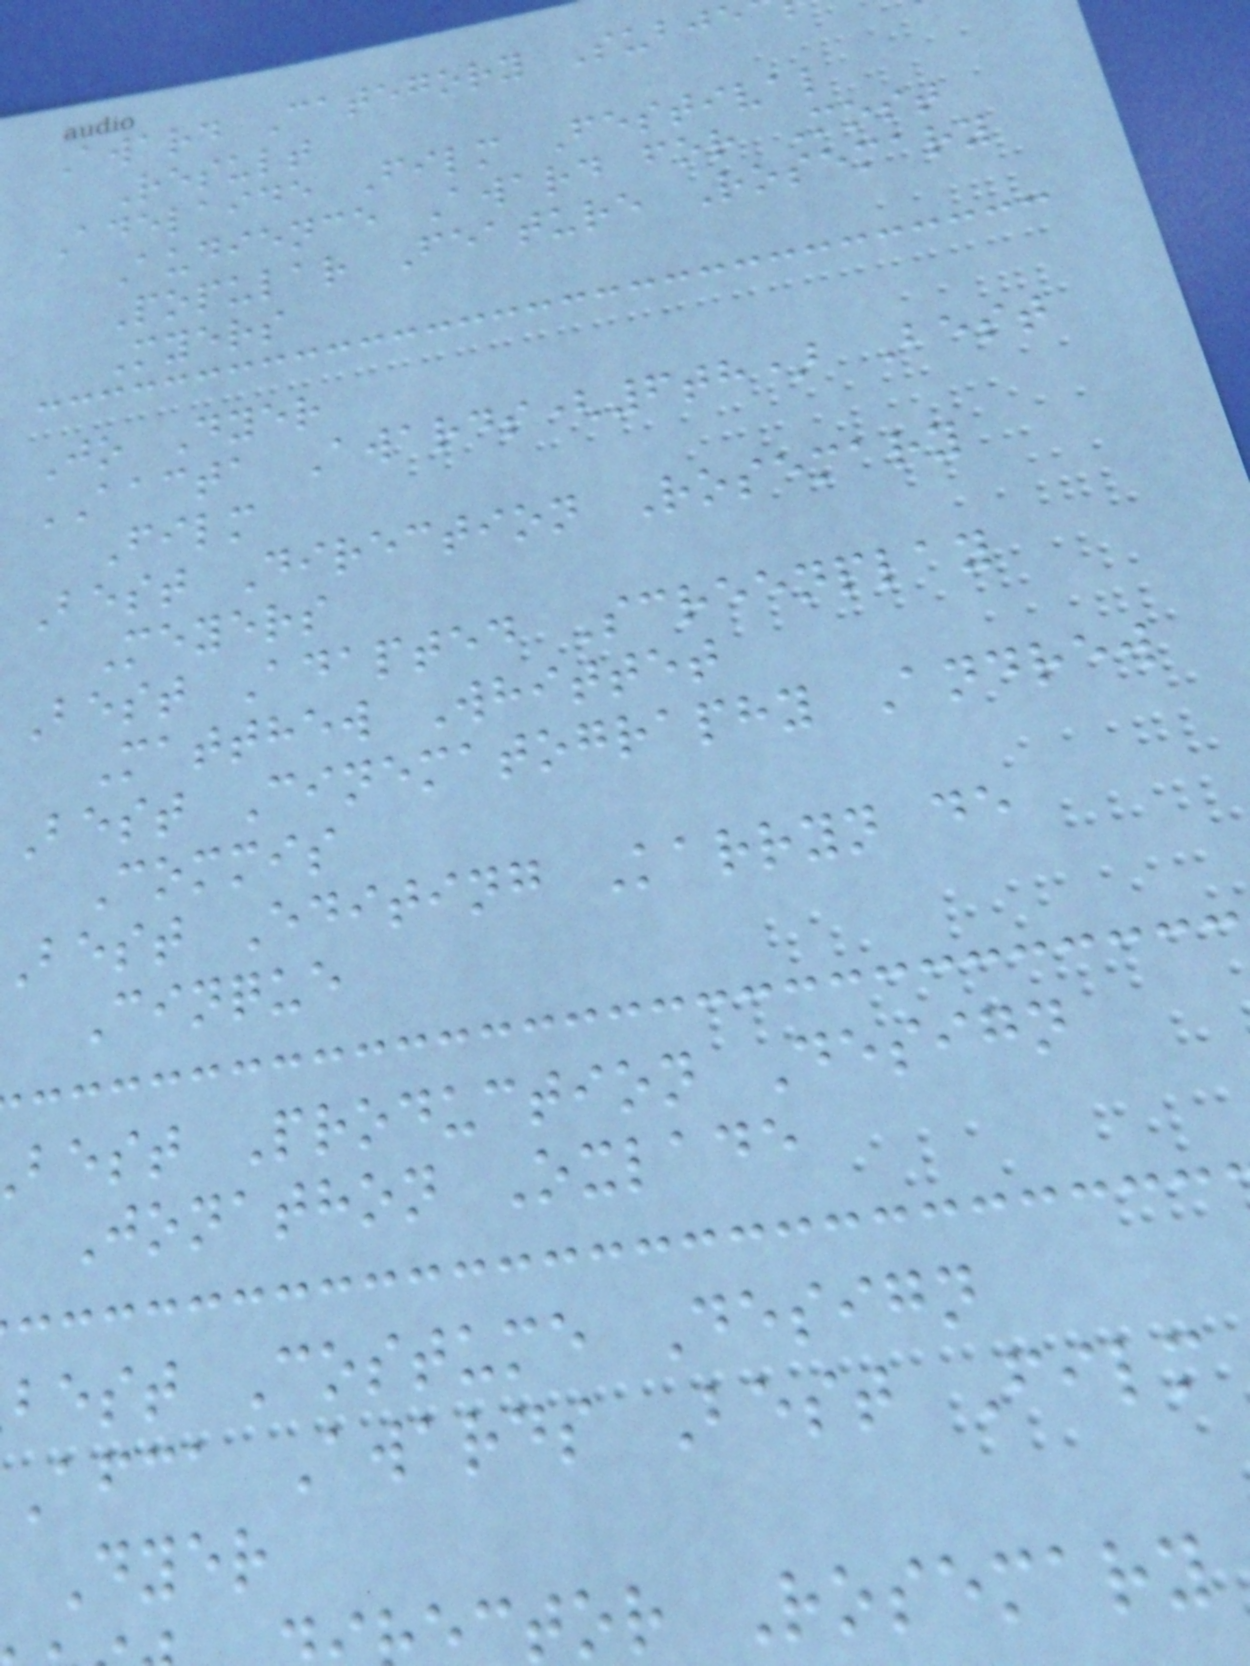Award Category Subje
Result
Adelaide Film Festival
Audience Award for Most
Popular Feature Rosemary
Myers
Jo Dyer
AACTA Awards(6th) Best
Film
Best Direction Rosemary
Meyers
Best Adapted Screenplay
Matthew Whittet
Best Cinematography Andrew
Commis
best Editing Karryn de
Cinque
best Production Design
Jonathon Oxlade
best Costume Design
afca Awards Best Film
Dyer
tor Rosemary
